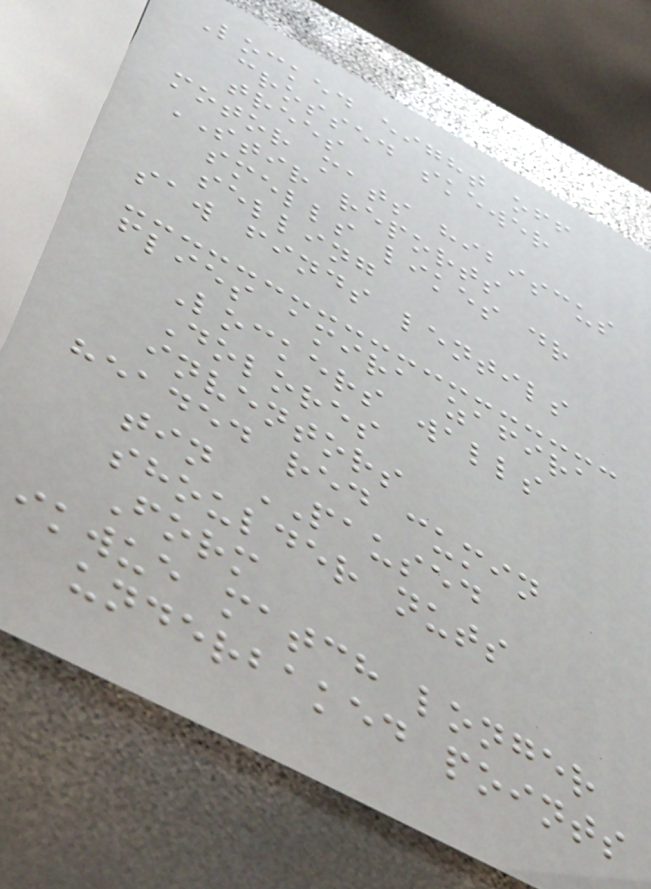Locked eight off
crossed skewer
trees
motor mats hibiscus
STIR reports
smells likes dr
selling
saw finds lentils
flies amira zafira
Lockers walls
Dolores
inventors
headed red cumin
tin PAUSED
shoulder nuts
Form
ikwue match longer
underbaked points
